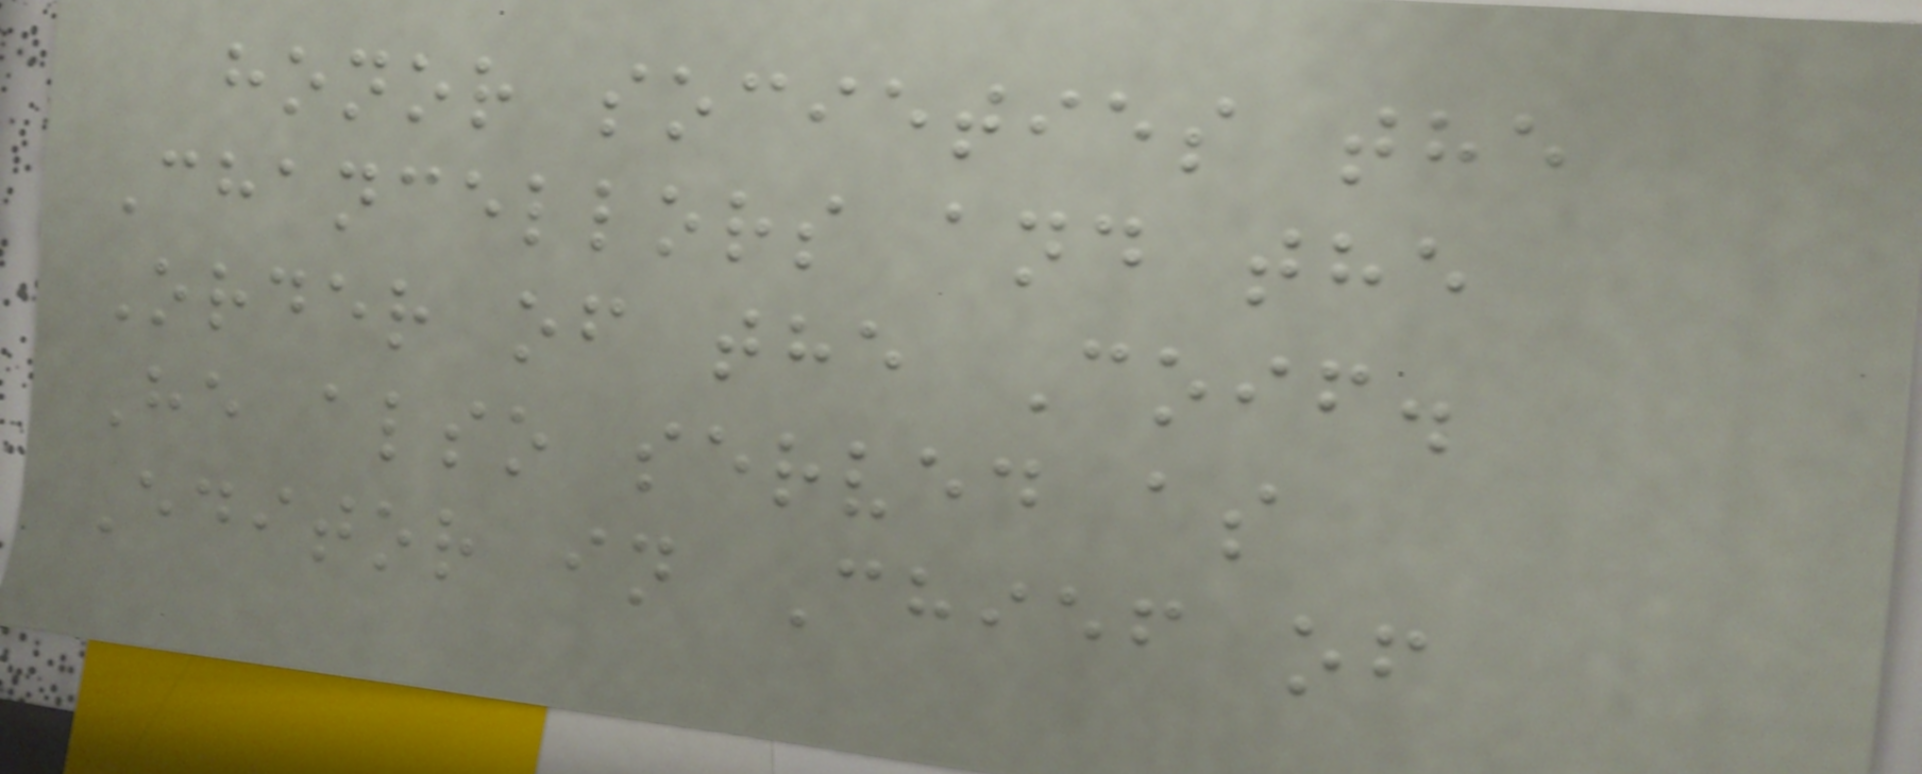honor societies the
Chancellors and the
Order of the Coif.
He also served as
Editor in Chief of
